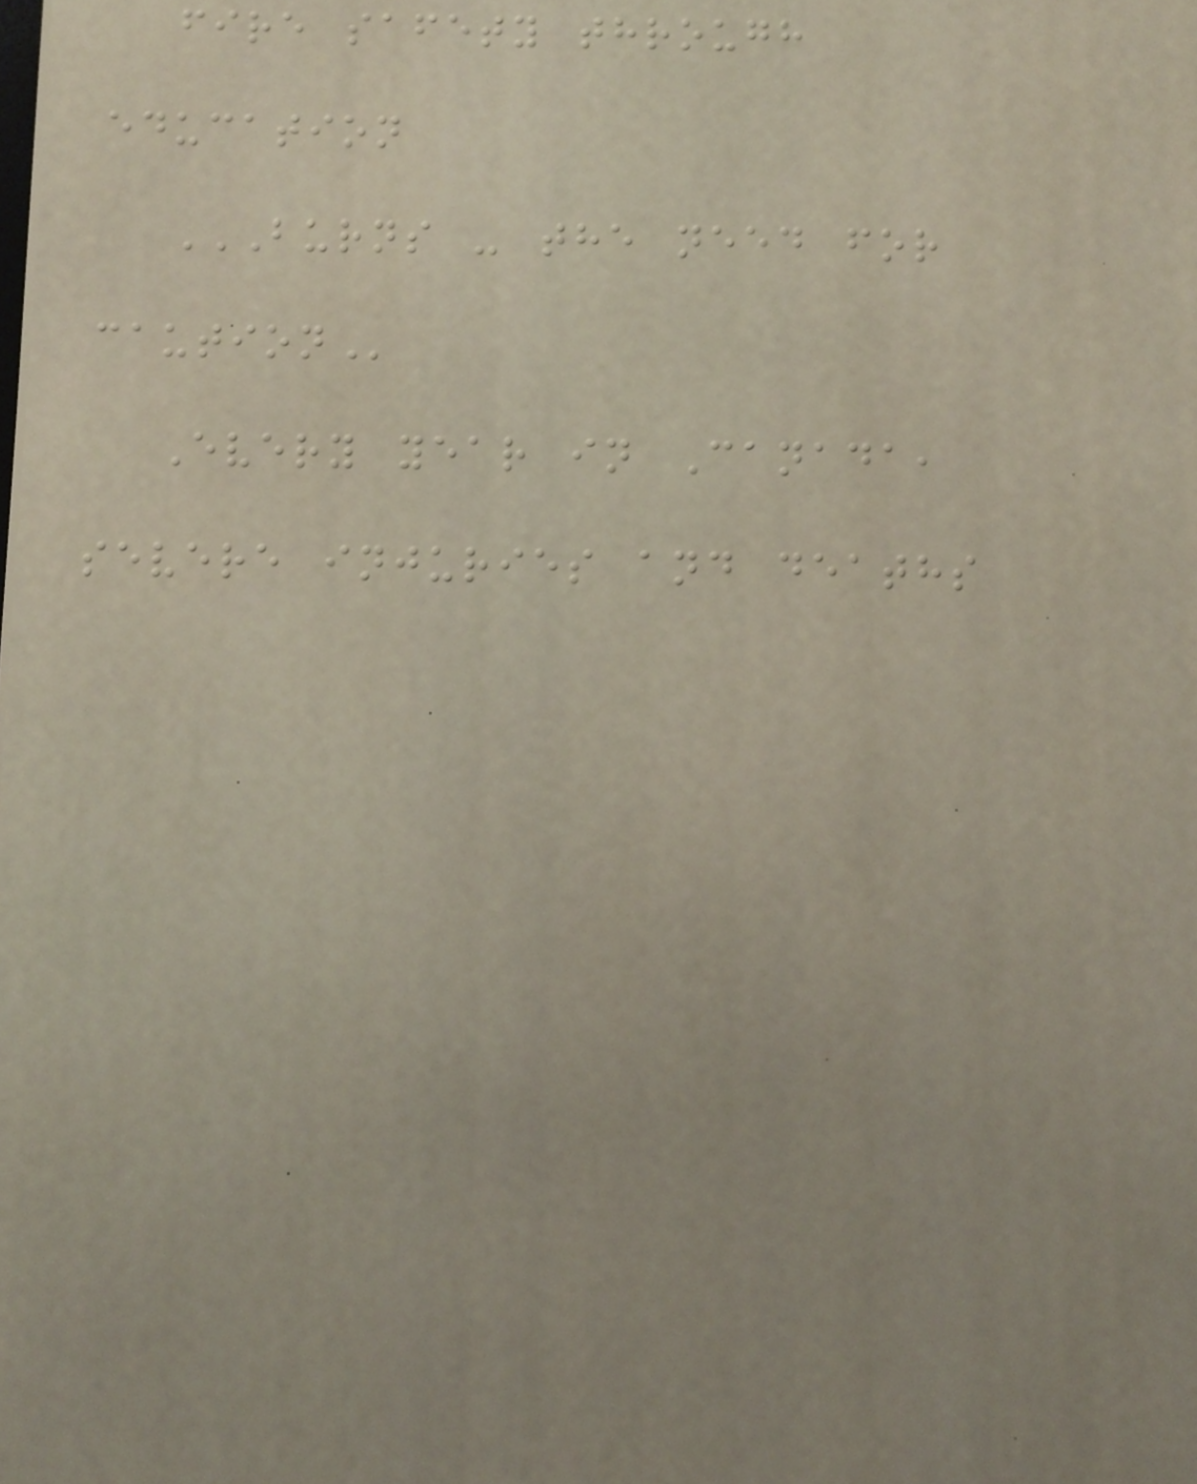fire safety through
education
BURNS - THE NEED FOR
CAUTION
Every year in Canada,
severe injuries and deaths
